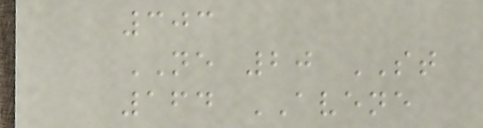303
NE 20 ST
164 AVENE
